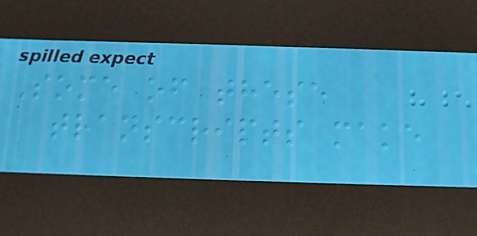Some of these
transcripts make
